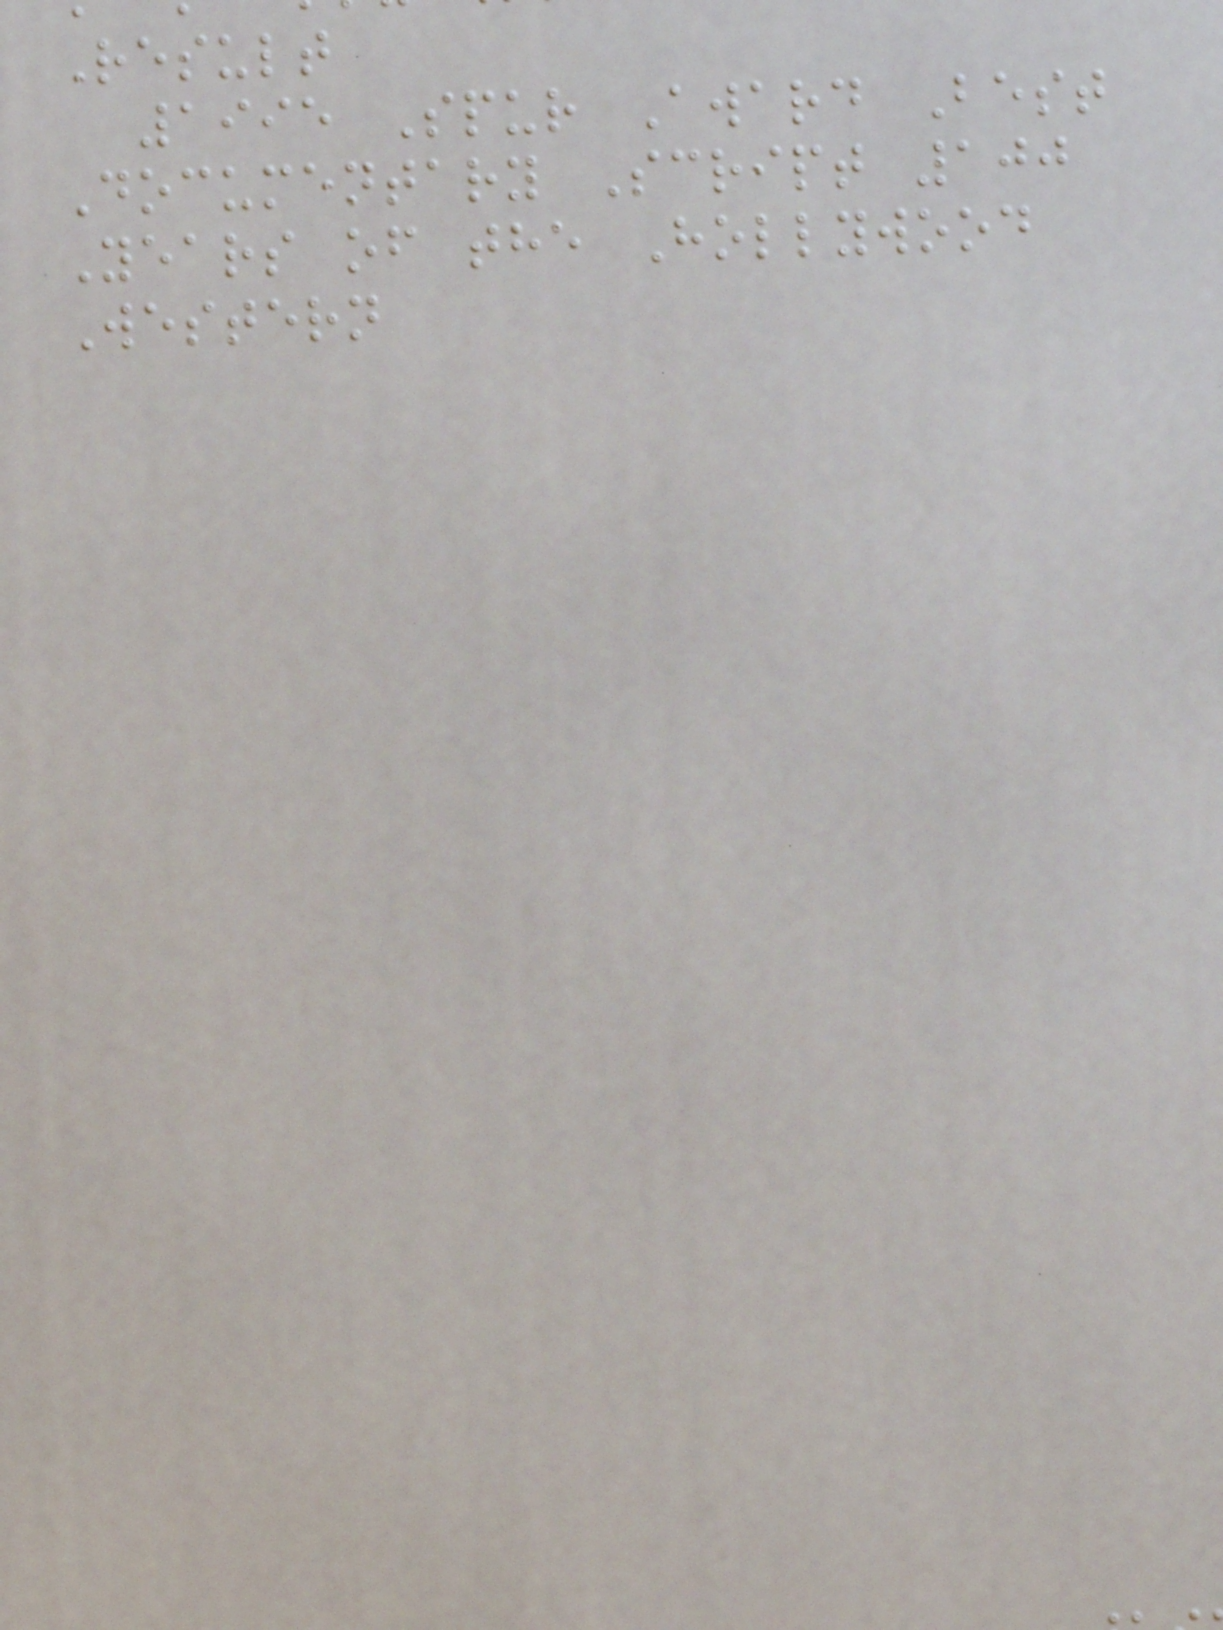Result
1995 Spur Award Best
Documentary Script 100
Years of the Hollywood
Western
